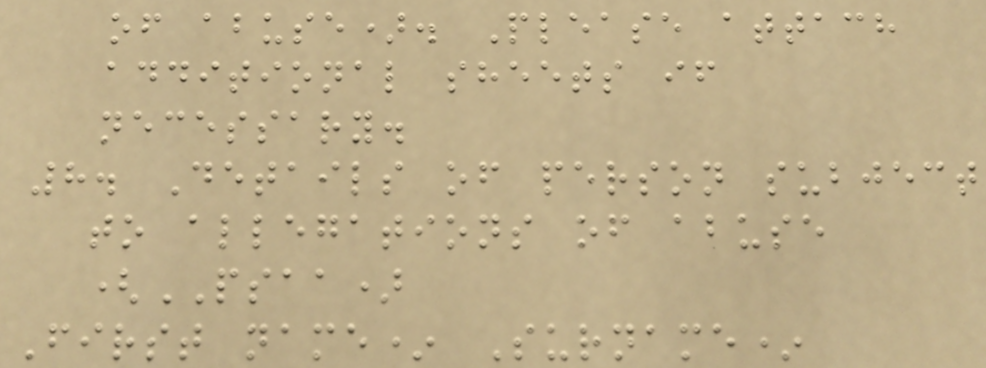of abuse). Please attach
additional sheets if
necessary.
8. Details of person subject
to allegations of abuse
(PSAA)
First name* Surname*
